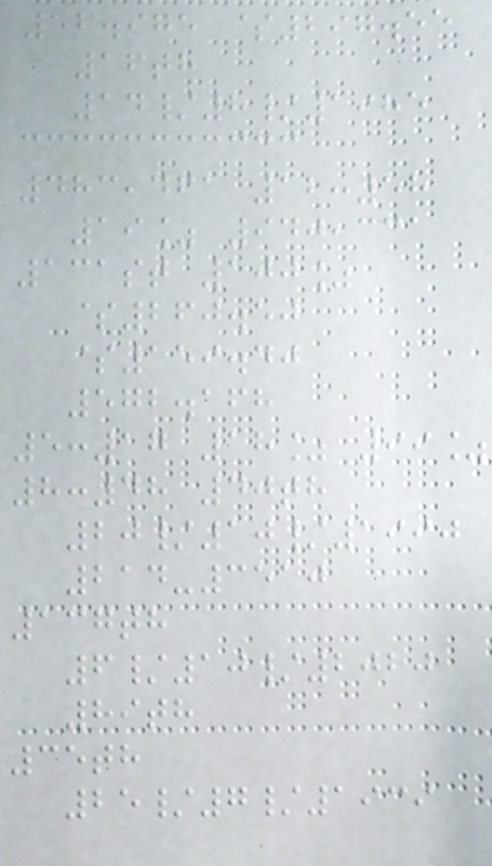52.975 $297.55
16th
14/8/1985
483,461 12:58
19% 940,331
131st 100%
$260.50
$159.40
572.168
5:17 18% 99%
8:48 40th
20/10/1990
214-3510
137th
6/10/2020
89th
35th
25/7/1939
